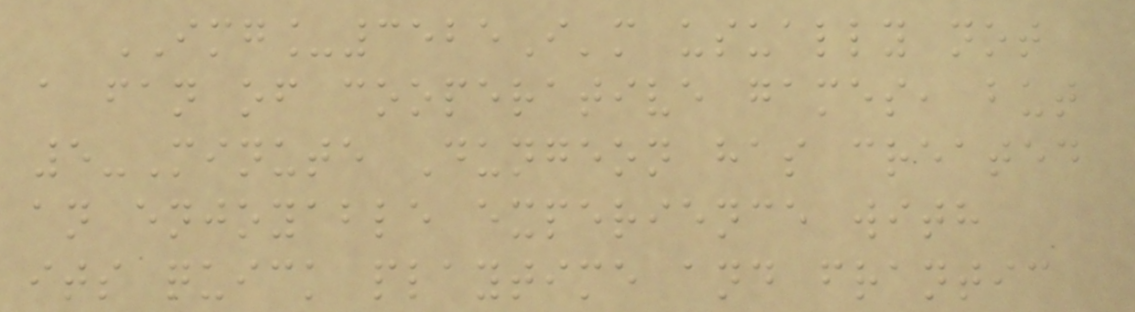IMG_3525I'm usually not
a fan of cooperative games, but
5-Minute Dungeon has created
an enjoyable experience with
its quick playtime and frantic
